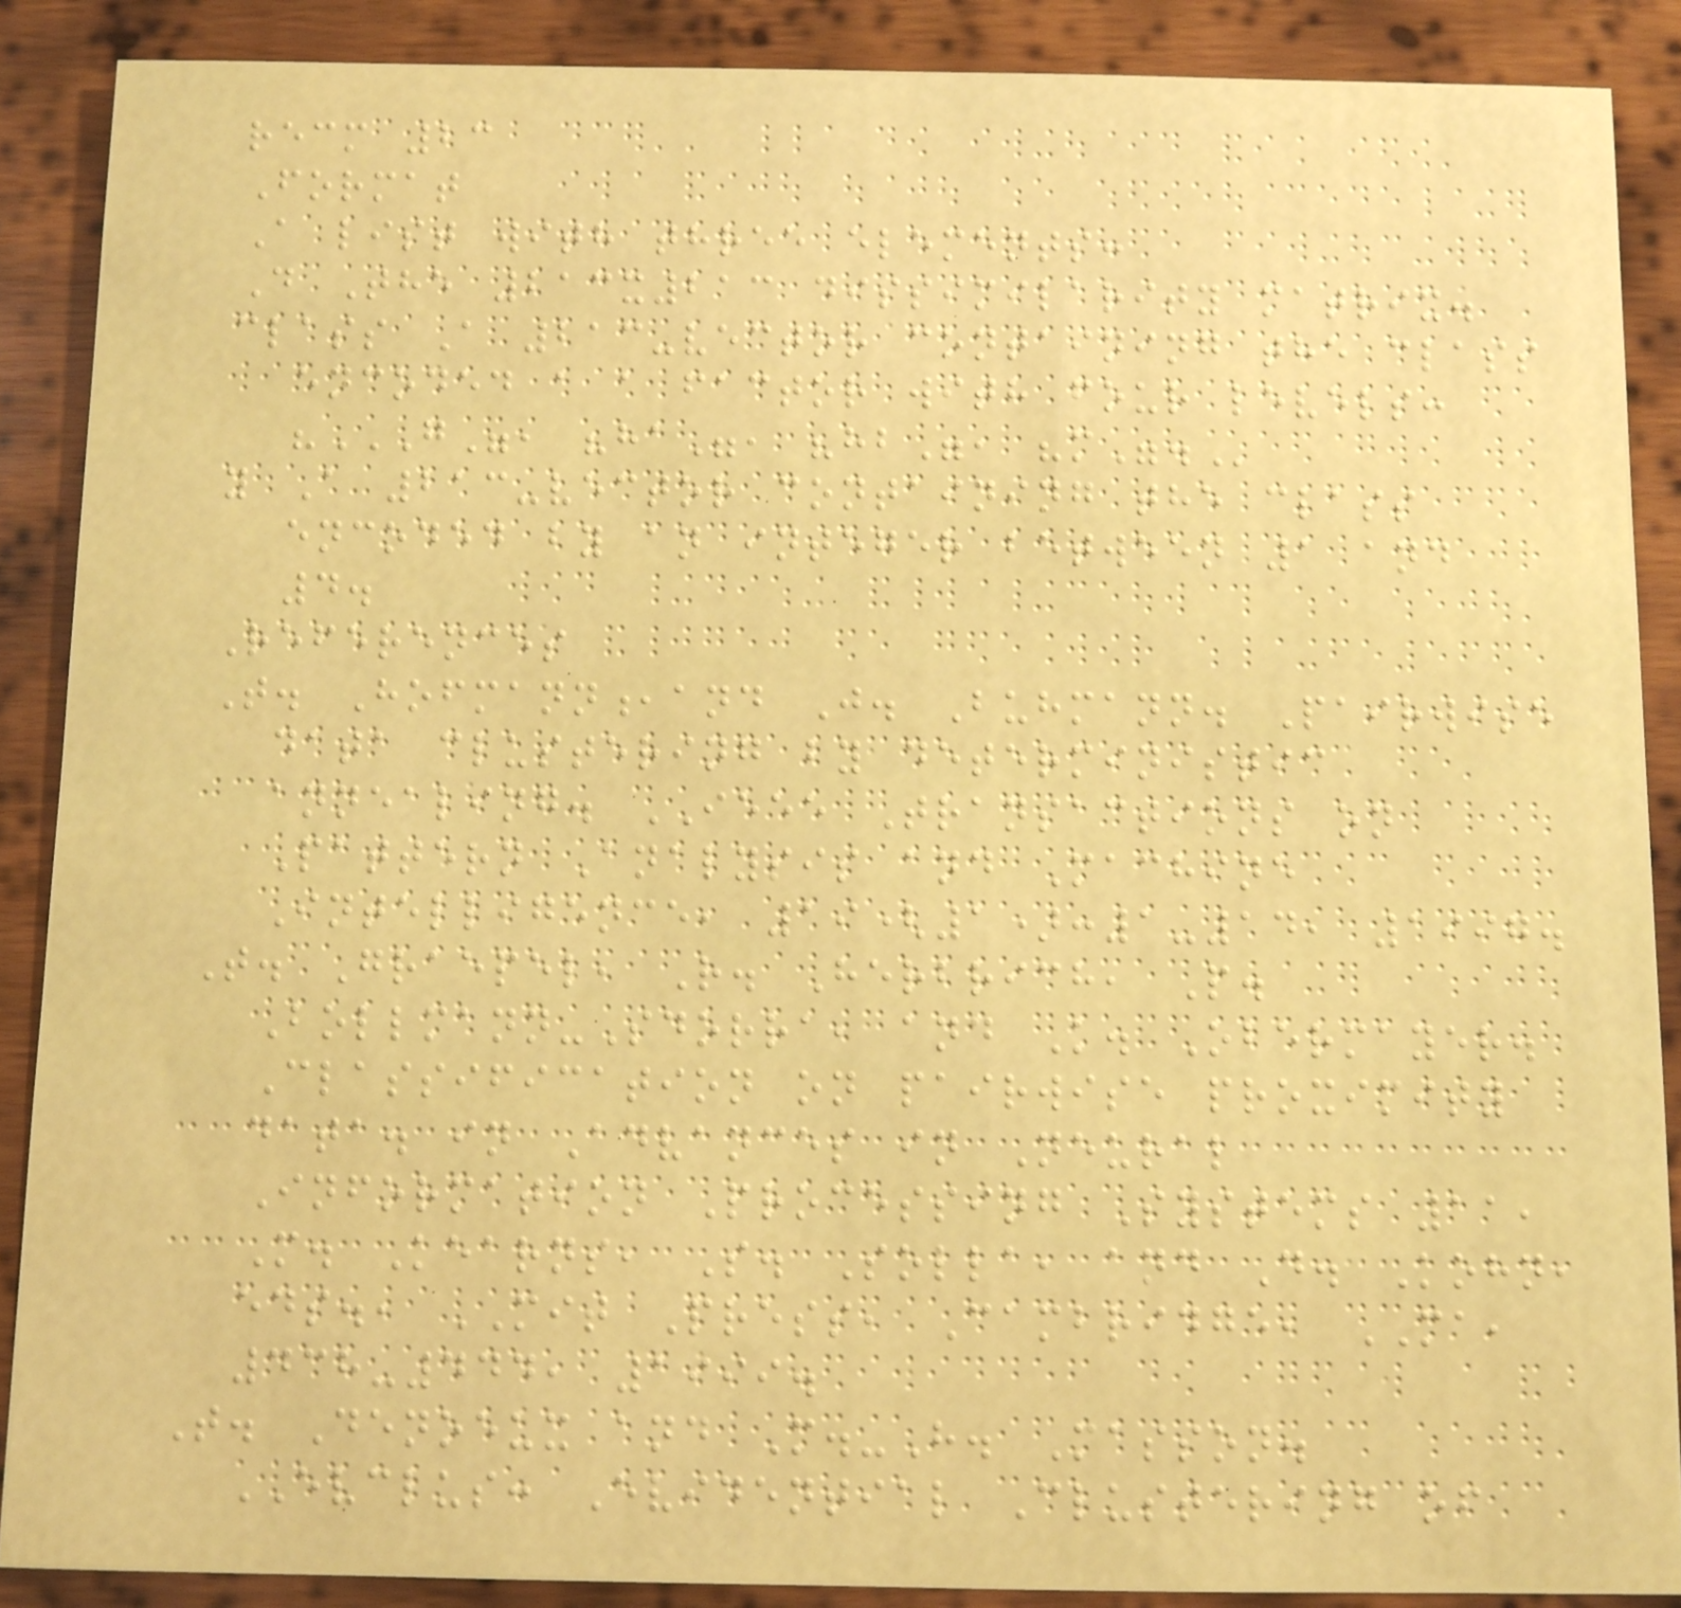recm 23
Format
A list with three elements:
D The 213x213 dissimilarity matrix.
class A 213-vector containing the class
encoded a a factor with four levels:
"G", "HA", "HB", "M".
y A 213-vector containing the class
encoded by an integer between 1 and
4.
References
T. Hofmann,and J. Buhmann. Pairwise
data clustering by deterministic
annealing. IEEE Transactions on
Pattern Analysis and Machine
Intelligence, 19(1):1-14, 1997.
T. Graepel, R. Herbrich, P.
Bollmann-Sdorra, and K. Obermayer.
Classification on pairwise proximity
data. in Advances in Neural
Information Processing Systems 11,
M. Kearns, S. Solla, and D. Kohn,
eds., MIT Press, Cambridge, MA,
438-444, 1999.
T. Denoeux and M.-H. Masson.
EVCLUS: Evidential Clustering of
